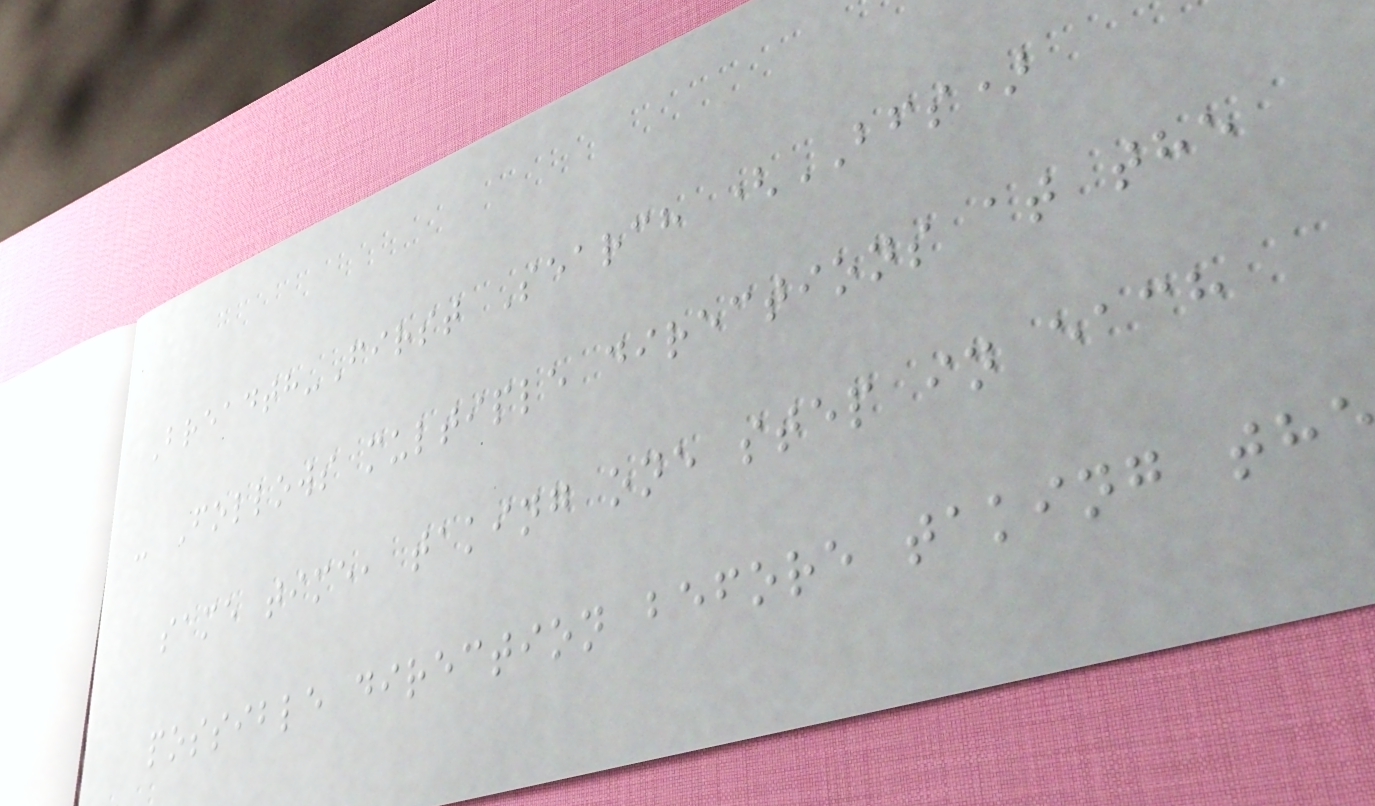Breadth-First Search (BFS)
- Follows multiple directions at the
same time, taking one step in each
possible direction before taking the
